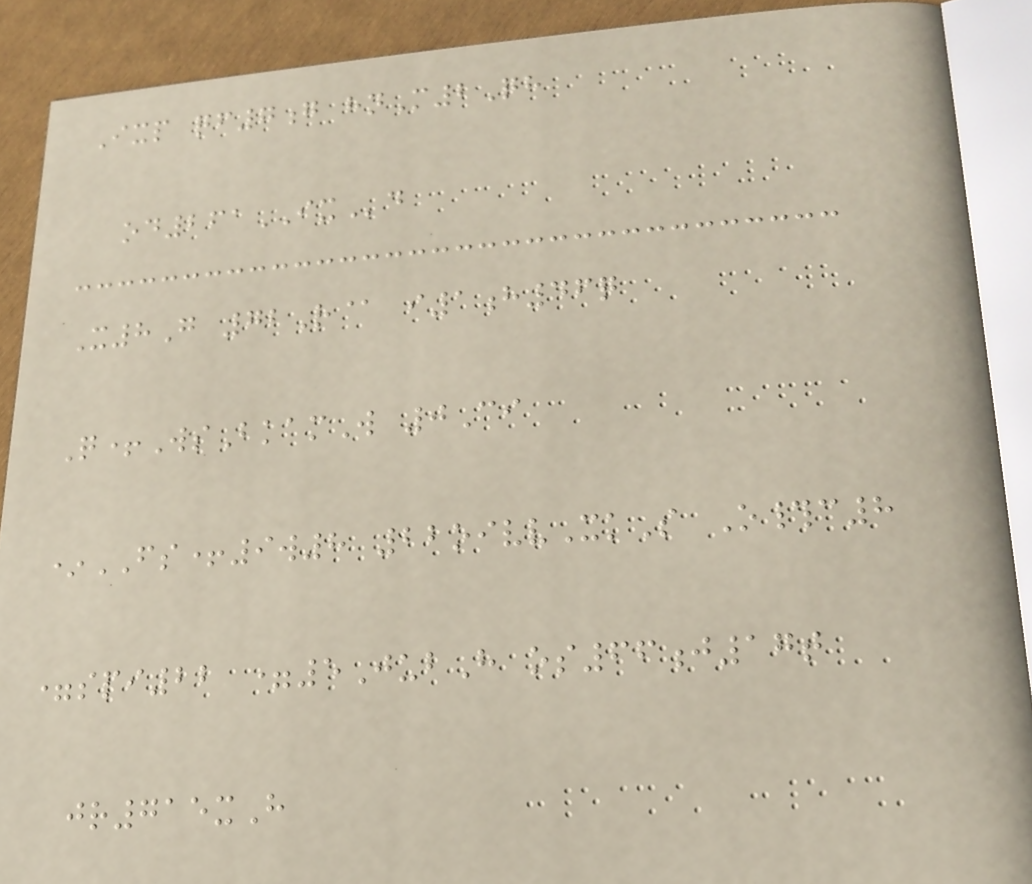Ixp qf7g hnM2Qh
od261IXd
X8G 72R@ i1h46q
Q+WsBkamW 0Ci
*FS+9w8 22oivvXkS O#c8
=spi22 =5JubH os66j17t
jr715xH
